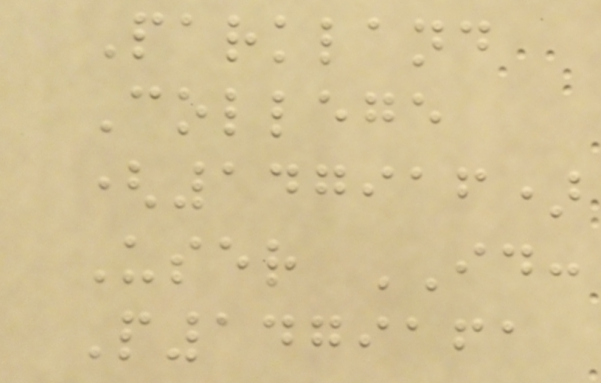Parkland
College
(147916)
User ID:
P1479161
